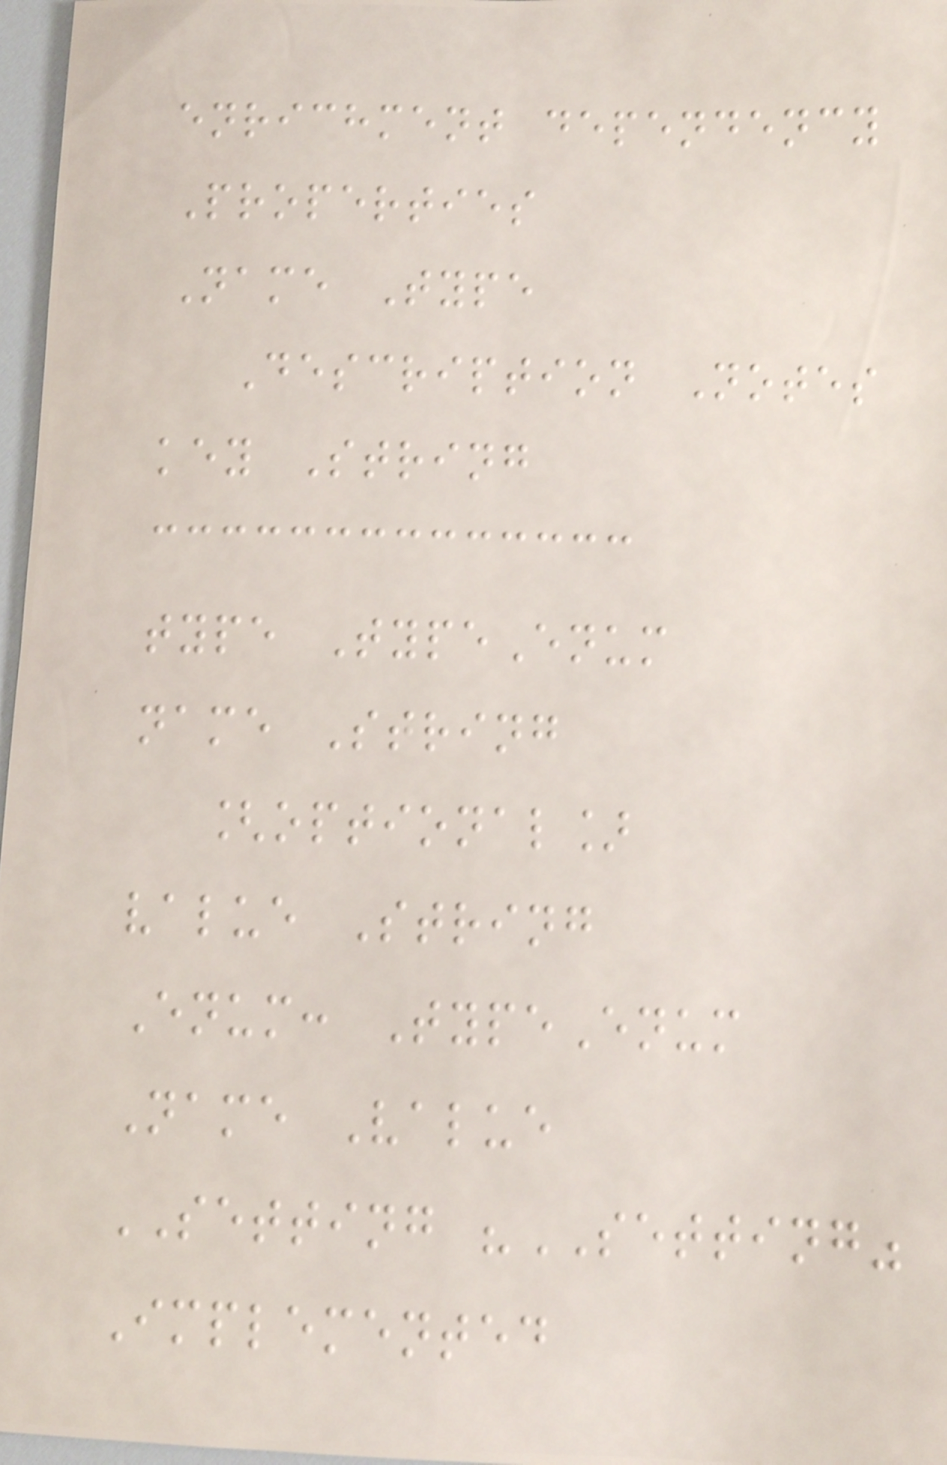enrichment dependency
Properties
Name Type
Description Notes
key String
type TypeEnum
name String
[optional]
value String
Enum: TypeEnum
Name Value
SETTING "SETTING"
Implemented
